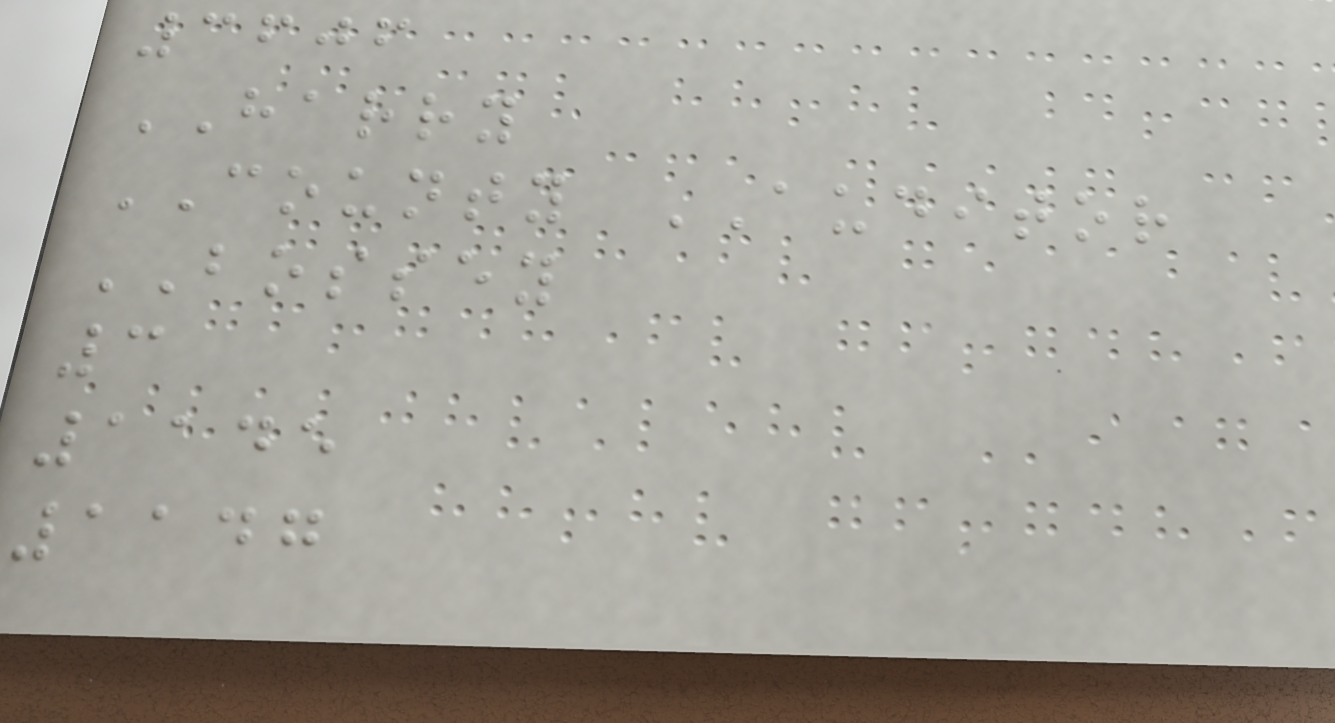3606
HARRY
COUNTY AUDITOR
BOSSEY
3
1145
1147
